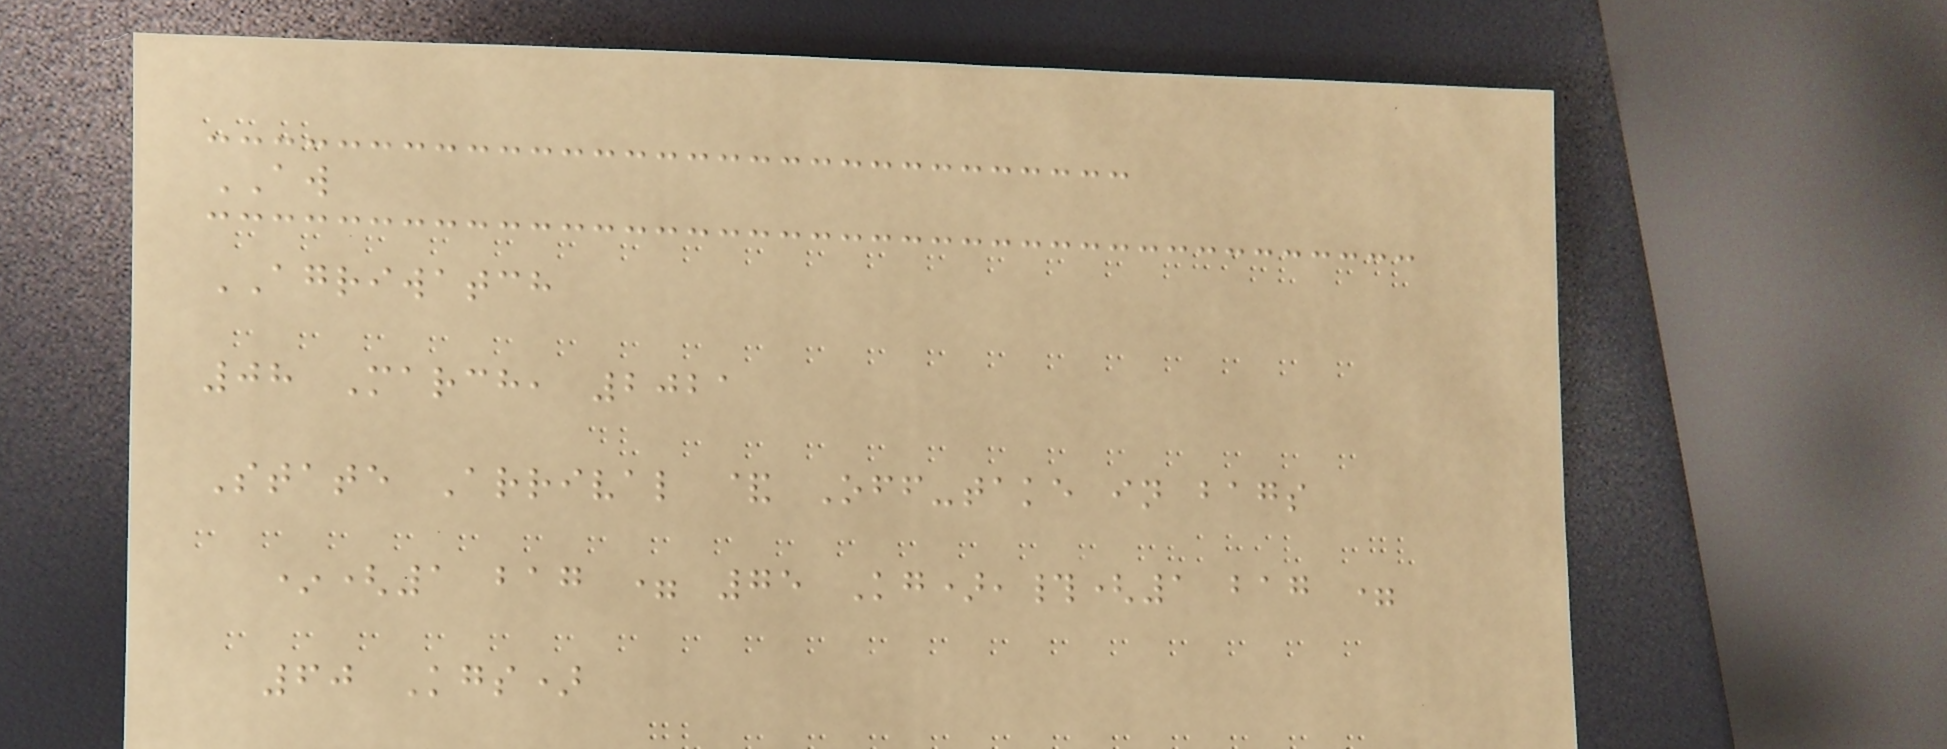AW
AGRIWATCH
08 March, 2021
State Arrival & Off-take in bags
*(1 bag = 75 Kg),#(1 bag =
60 Kgs)
